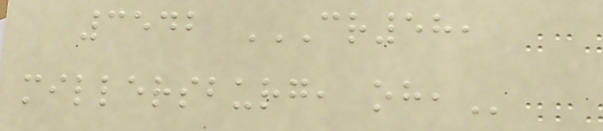3542 CR58,
MILLERSBURG, OH,
